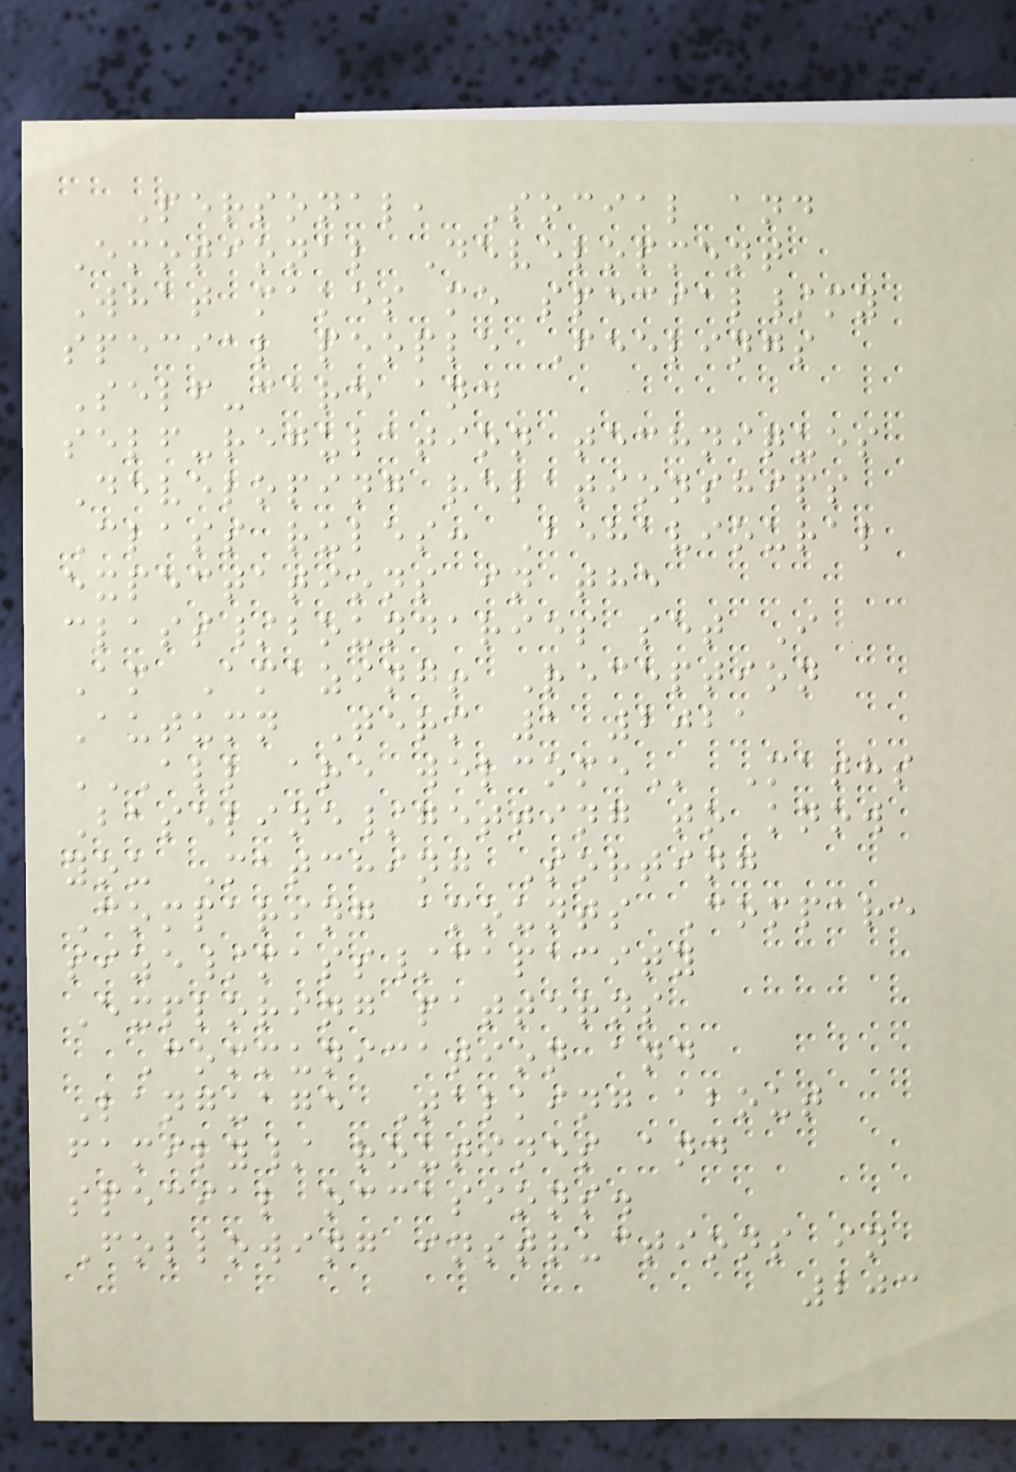Personal, Social and
Emotional Development
What makes me special/my
special people Feelings
Self-care and
self-regulation techniques
Developing relationships
Class rules: Behavioural
expectations in the
class/boundaries set I
Am Amazing! Reception
Autumn Term 1 2021
ALL ARE WELCOME Maths
Baseline/getting to know
you Matching Sorting
Comparing amounts Compare
size/mass/capacity
Exploring patterns
Communication and
Language Talking about
family/ routines and
special occasions.
Following instructions in
203
